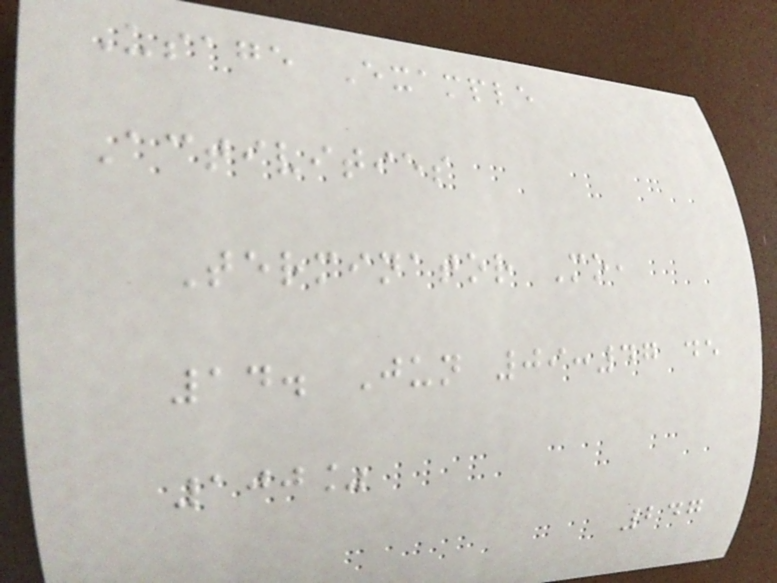Usage Example
Activities
Terminator Mo,
14. Jun 09:47 de
100%
247
